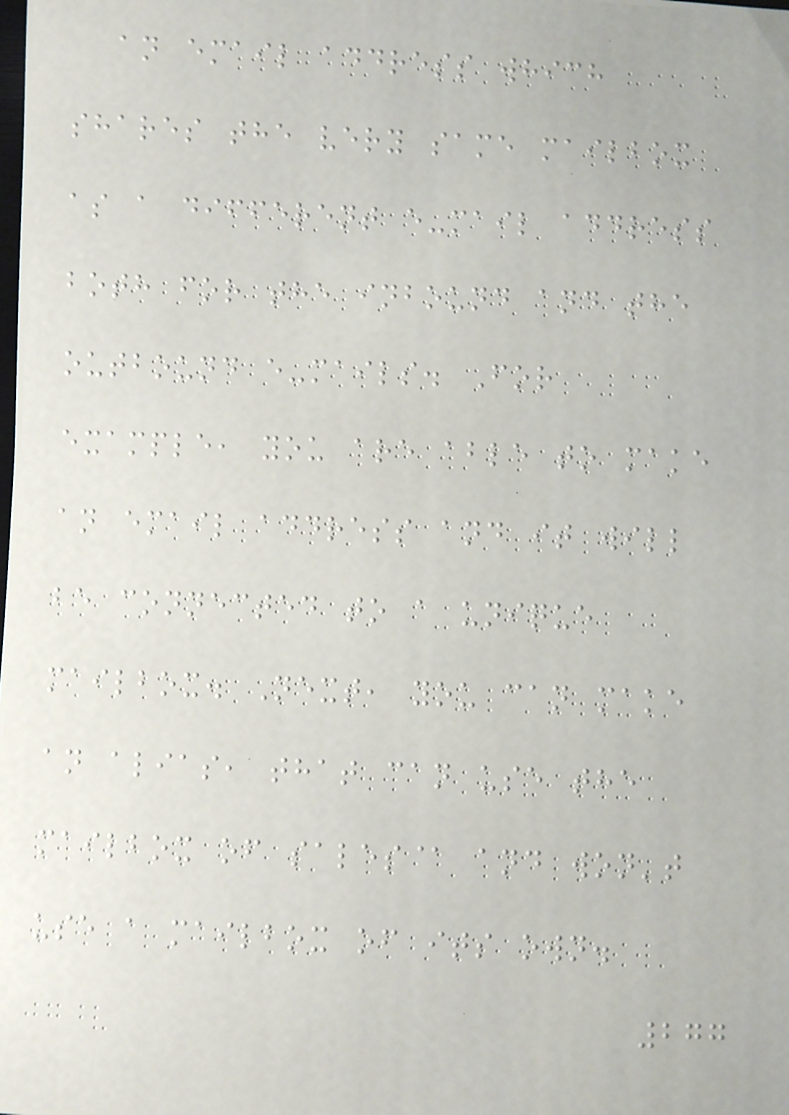an email address which
shares the very same mailbox
as a different e-mail address
both for the inbound and the
outbound e-mails. For
example, you are able to make
an email address and it will
be connected to a unique
mailbox. Next, you can make
an alias, that can use the
mailbox of sales@ and won't
use a mailbox of its own.
277
